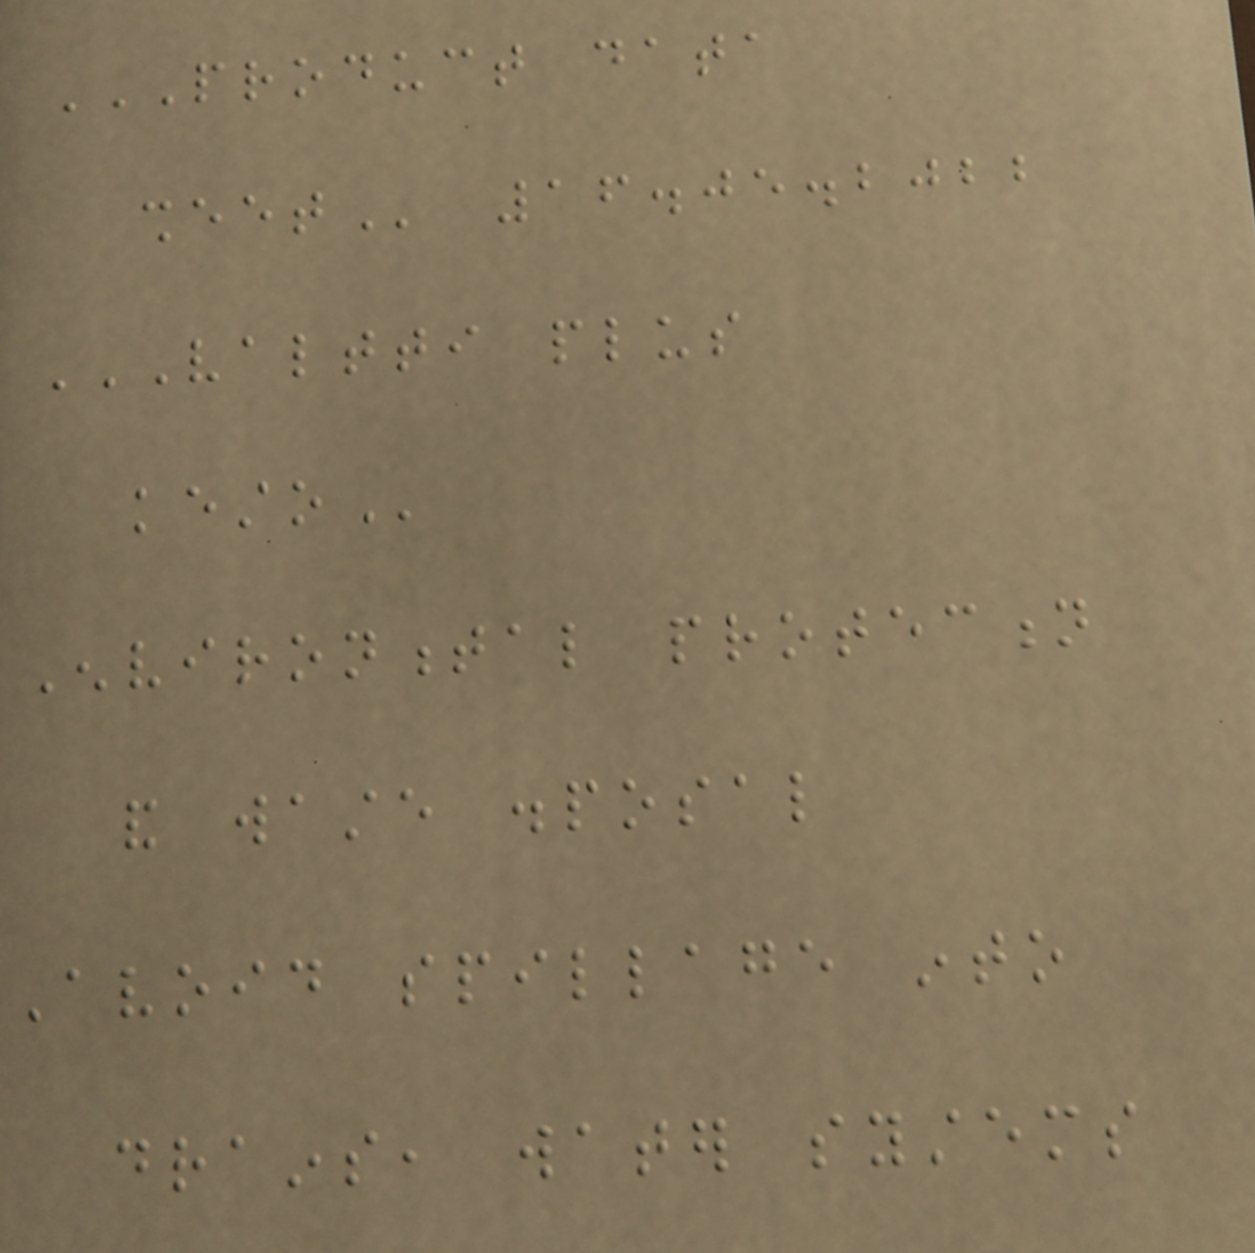PRODUCT DATA
SHEET 16.05.2022
VALTTI PLUS
KESTO
Environmental protection
and waste disposal
Avoid spillage into
drains, water systems
